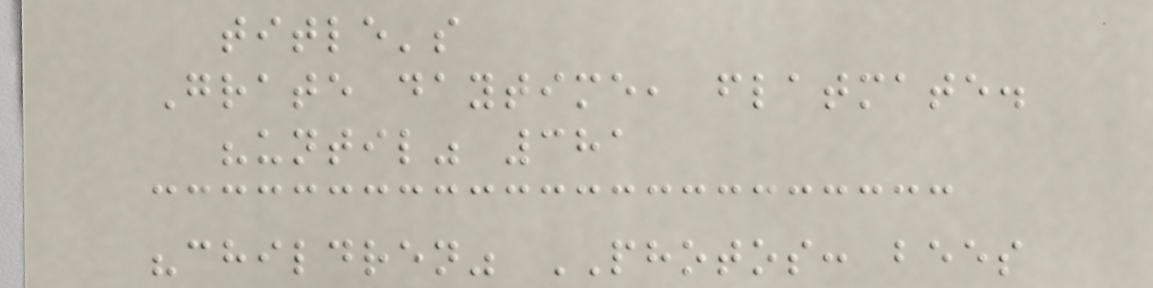title's
Grate daytime, flatmate.
"until" 381
"children" PHOTOS: bees
